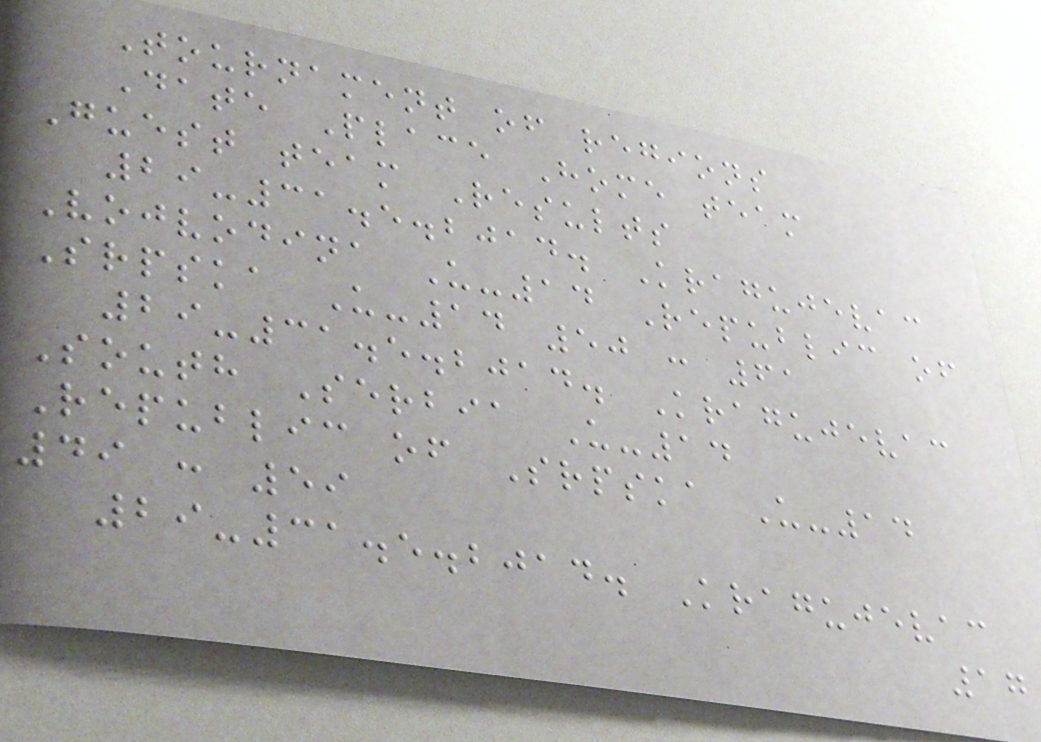Tournament of regions
Date Place Home team
Guest team Results
29-31.5.2014. Kragujevac
Vojvodina U-14 Republic of
Srpska U-14 50 : 61
29-31.5.2014. Kragujevac
South Serbia U-14
Republic of Srpska U-14
49 : 59
29-31.5.2014. Kragujevac
17
